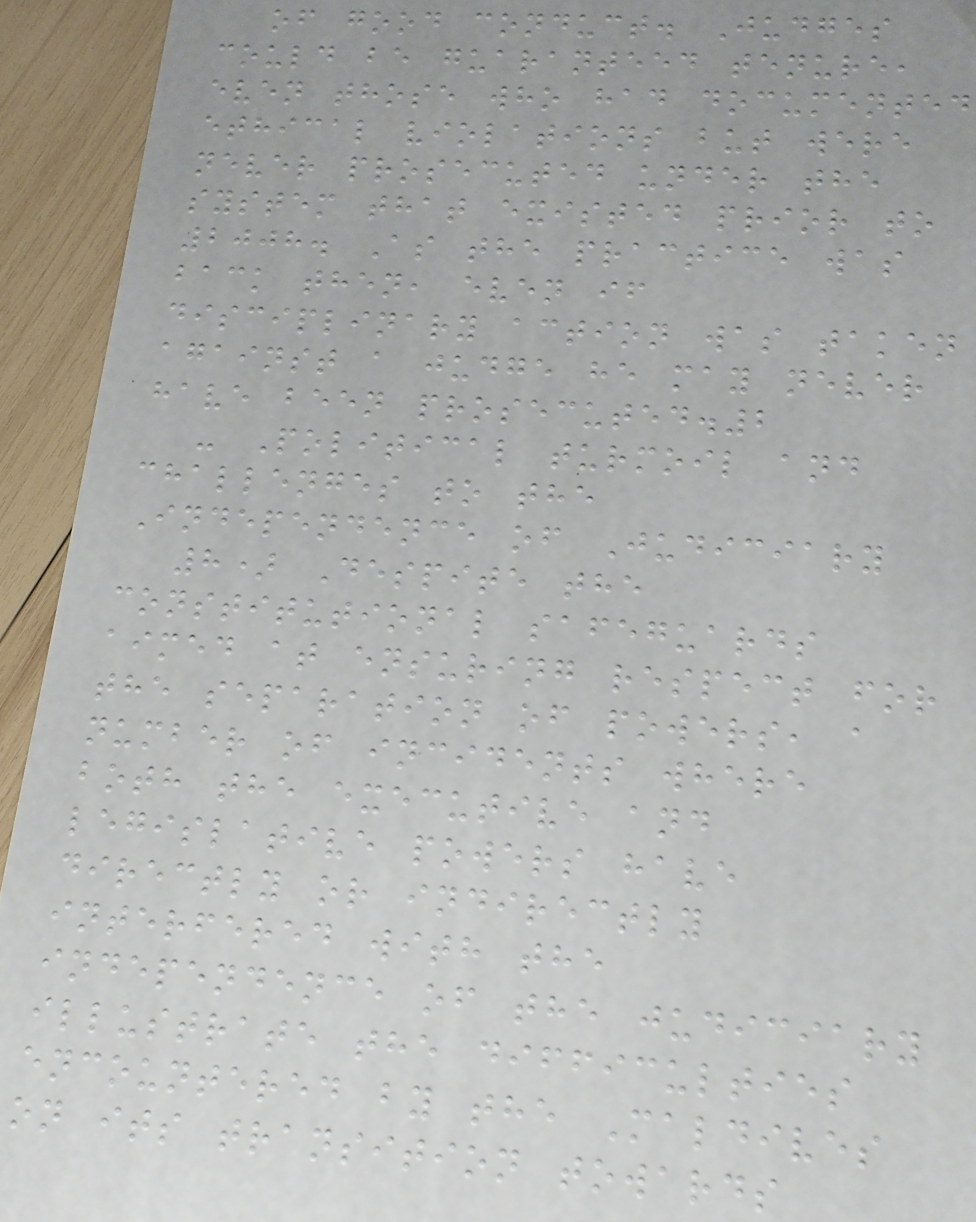of good conduct. Judges
could be guaranteed tenure,
even those who had documented
ethical violations but were
never prosecuted under the
system that existed prior to
2008. As the practice was
back then, even if
disciplinary action was taken
against a judge he may never
have been prosecuted.2
- Political turmoil and
challenges to the
Independence of Judiciary
8) Despite the
constitutional safeguards
aimed at ensuring respect for
the separation of powers, a
number of incidents where
both the executive and
legislative powers have
directly or indirectly
interfered with the
independence of the judiciary
illustrate the difficulties
encountered by the Maldives
on its transition towards
